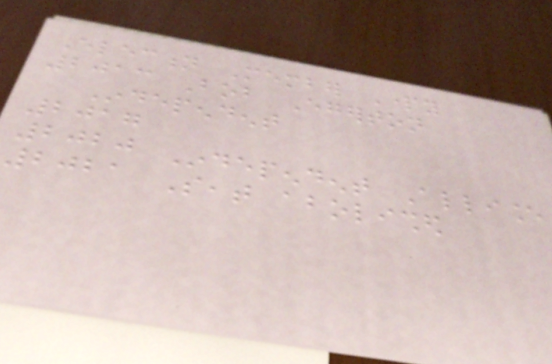Election Member Party
2013 Bob Egerton
Independent
2017
2020 Independent Alliance
2021 Seat abolished
